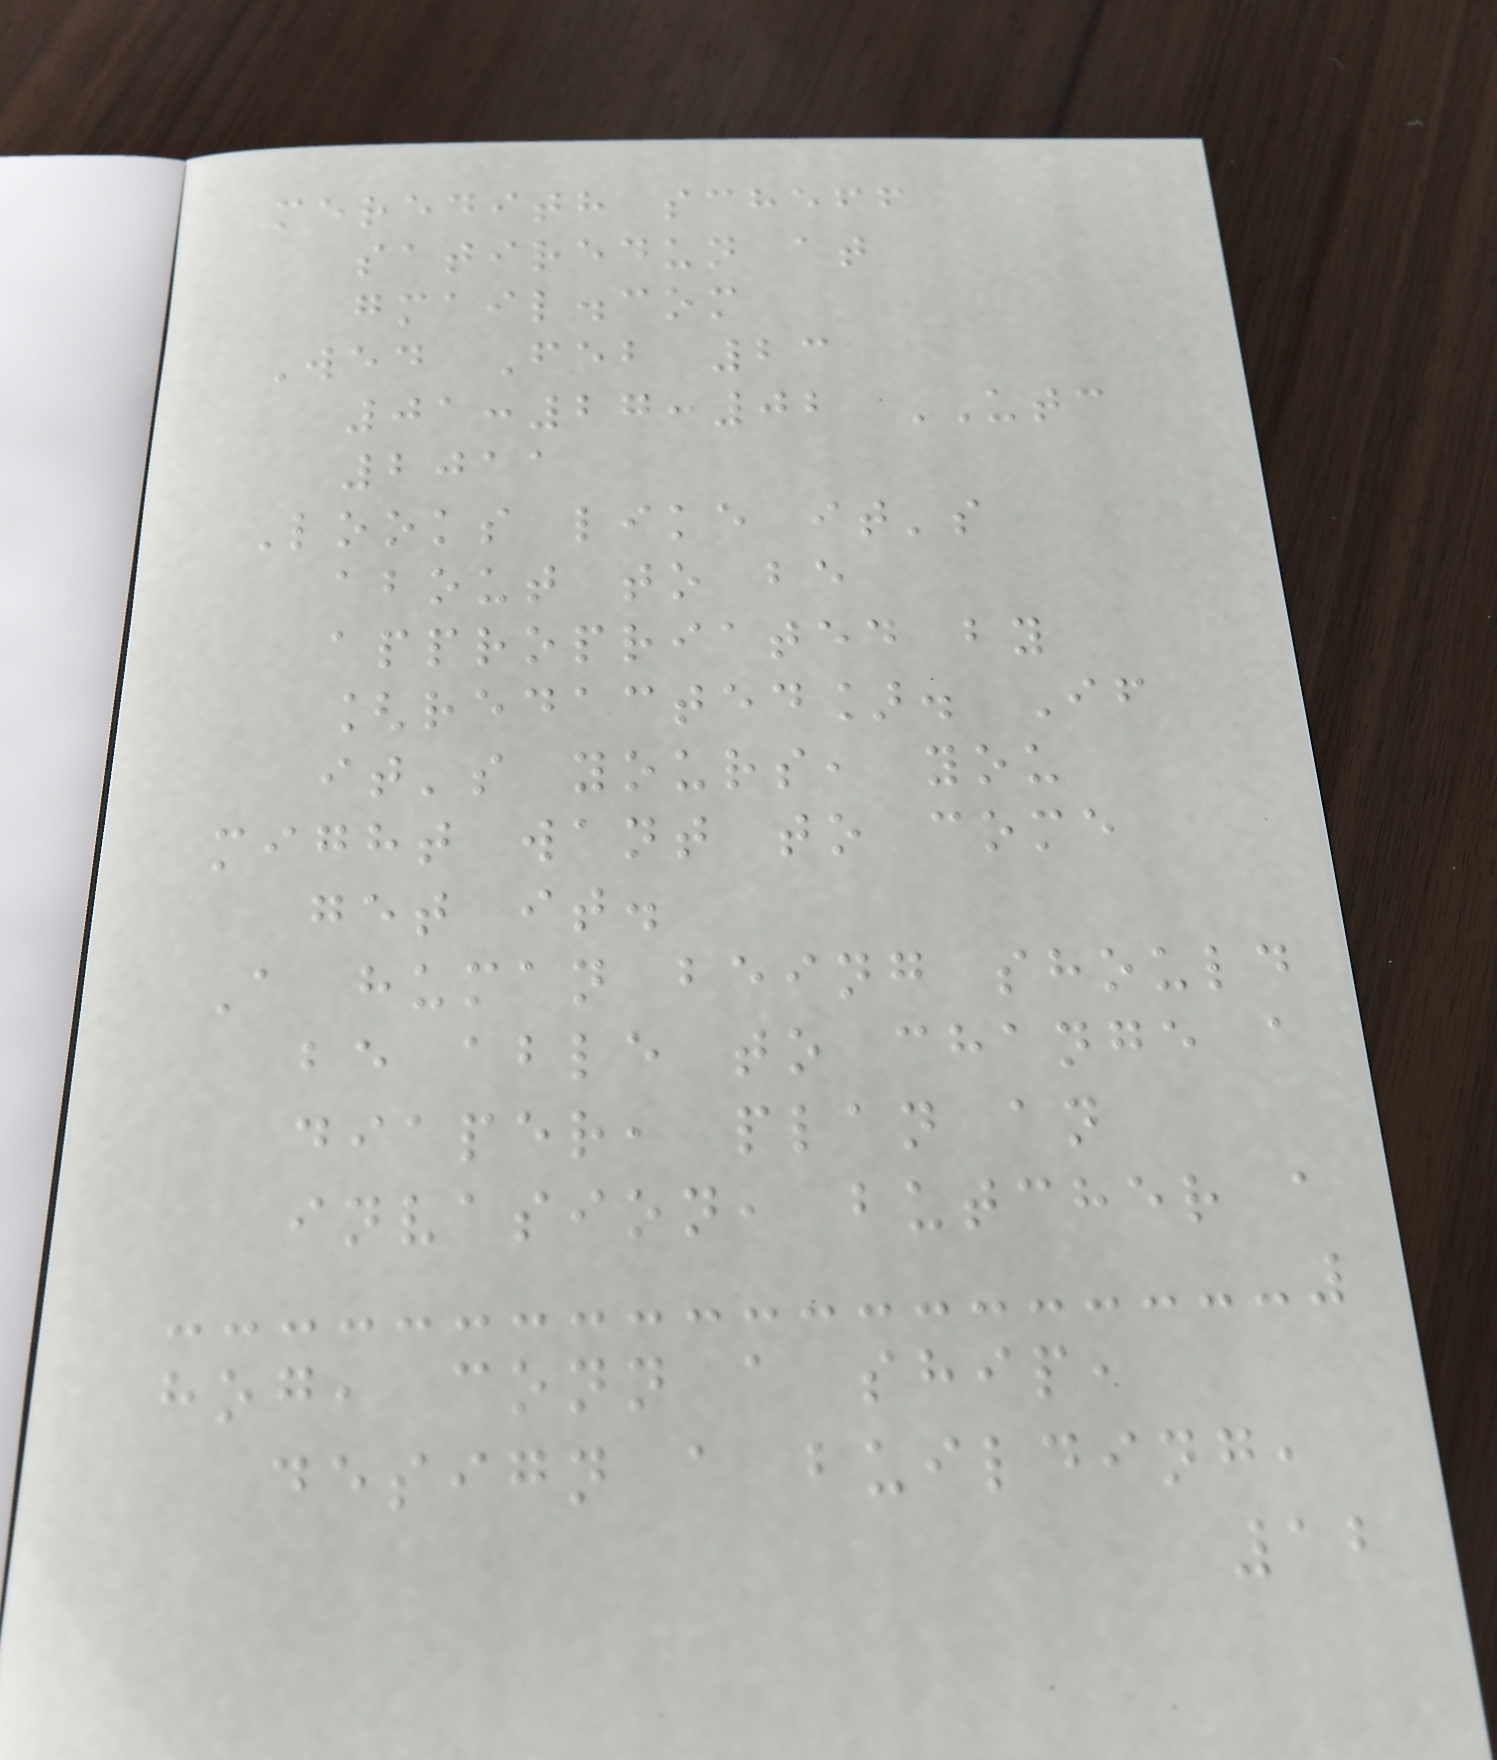meredith scheff
satiredun at
gmail.com
Wed Feb 23
01:27:02 UTC
2011
Looks like it's
about to be
appropriated by
[redacted]. If
it's yours, you
might want to come
get it.
A human being should
be able to change a
diaper, plan an
invasion, butcher a
hog, conn a ship,
design a building,
12
